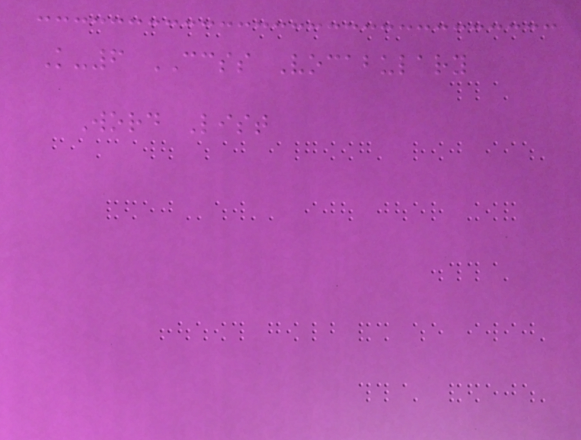K-6 CCSS Vocabulary
Word List
